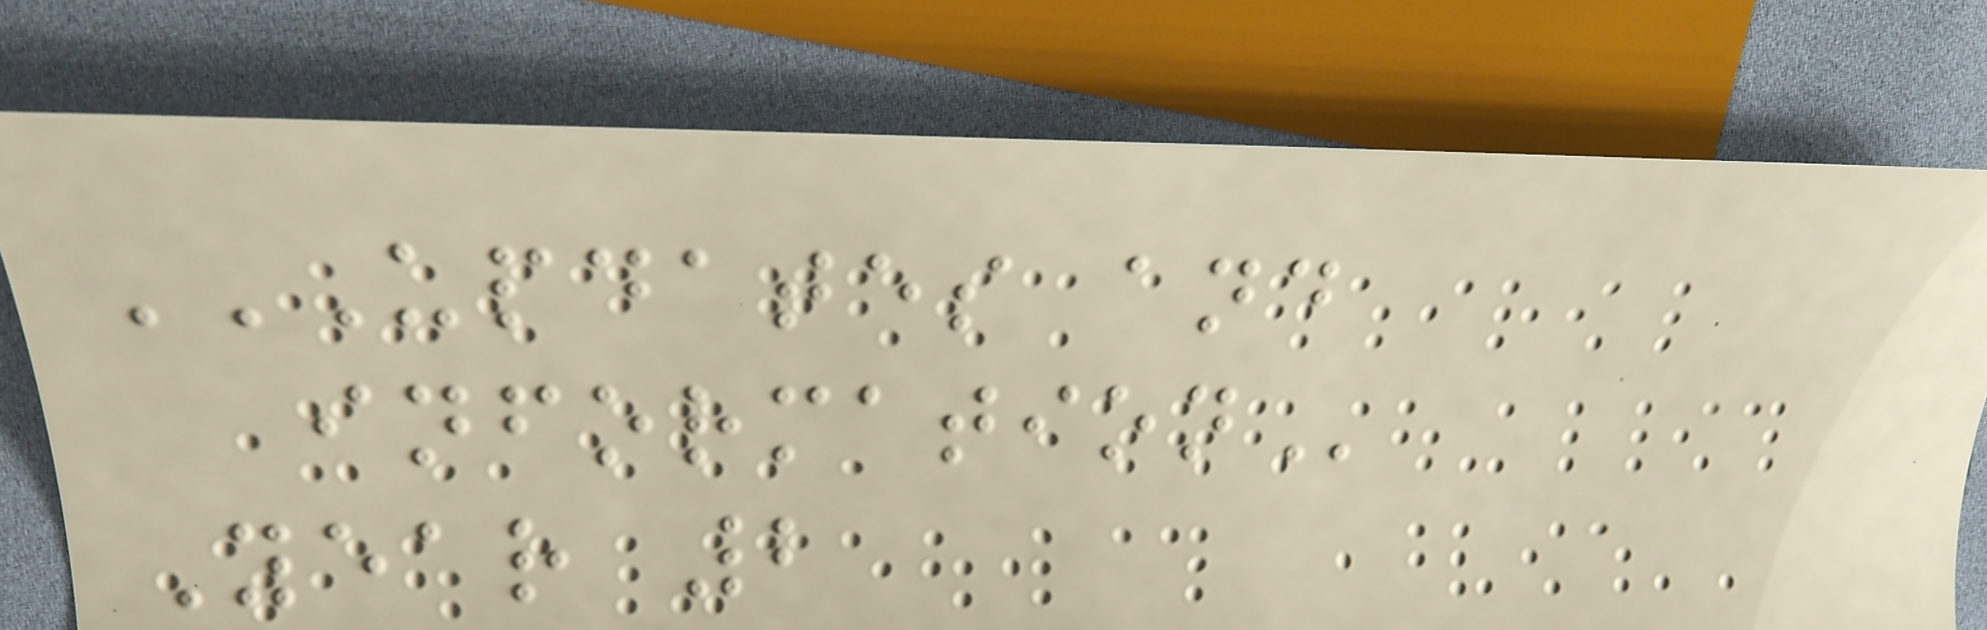UPDATES AND
INFORMATION
Year 2
